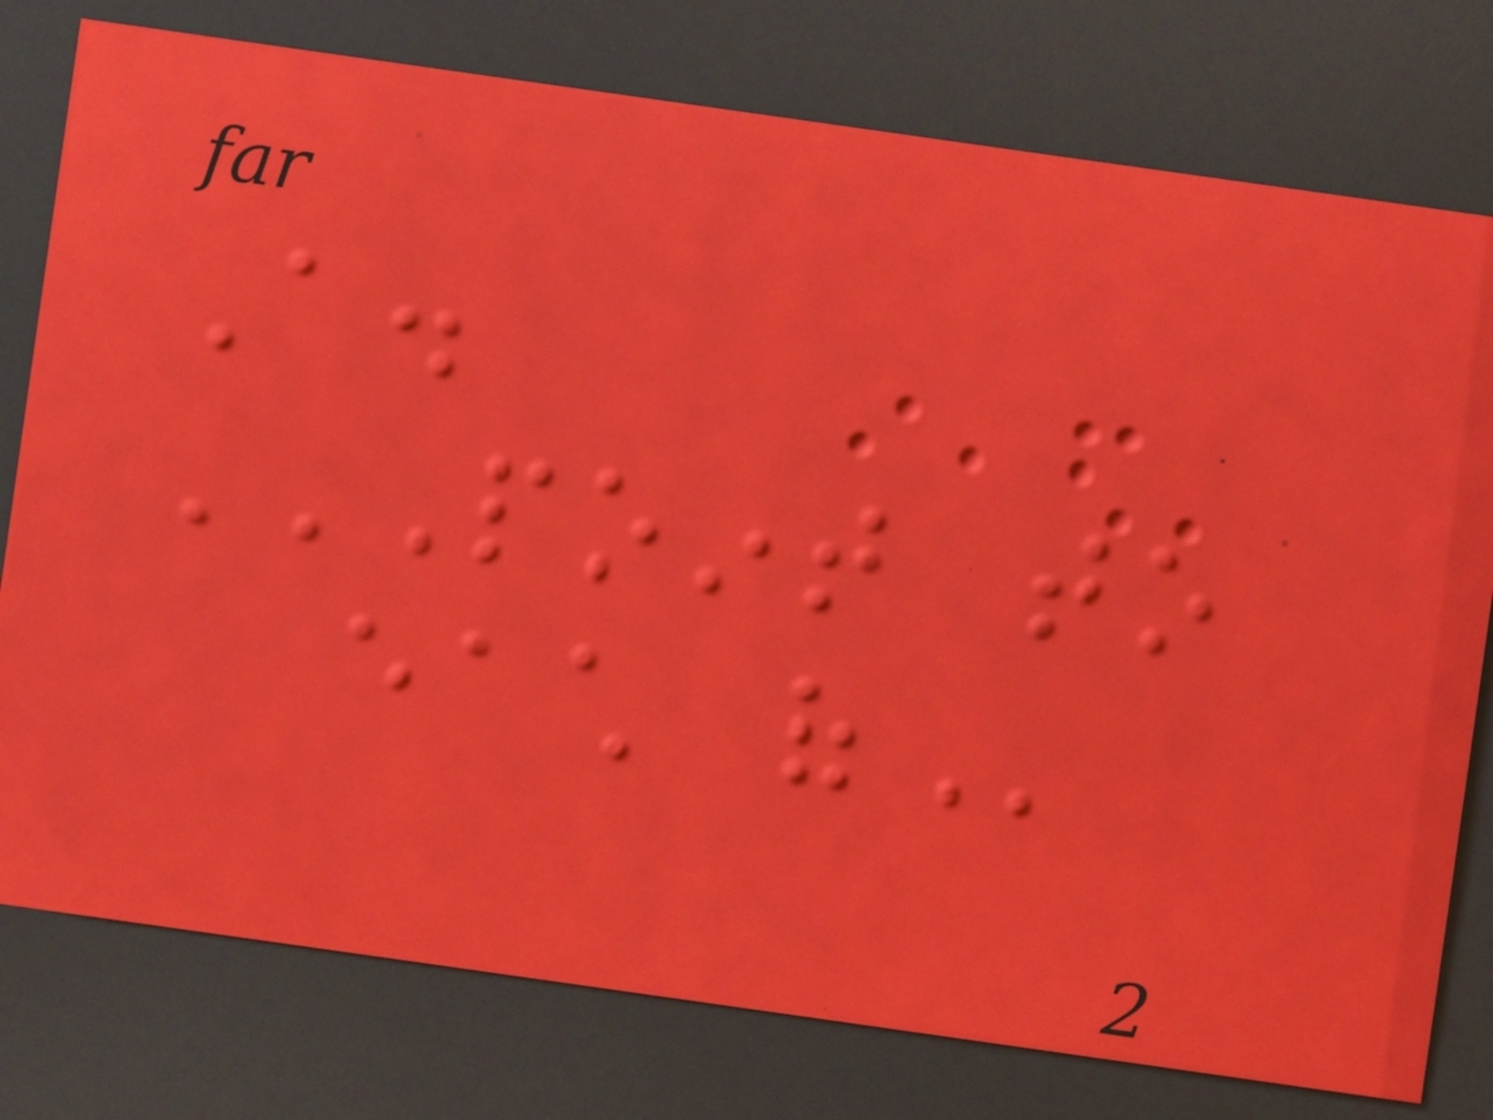A.
POINT TO
EACH OF
